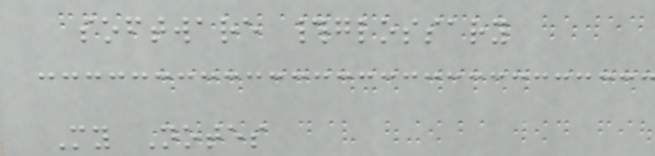software #glossary
My Notes
